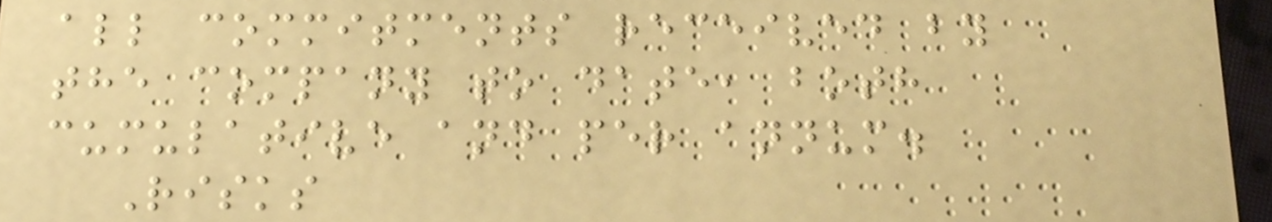all commitments received by
the company to date, both
cumulative and per annum.
Risks
